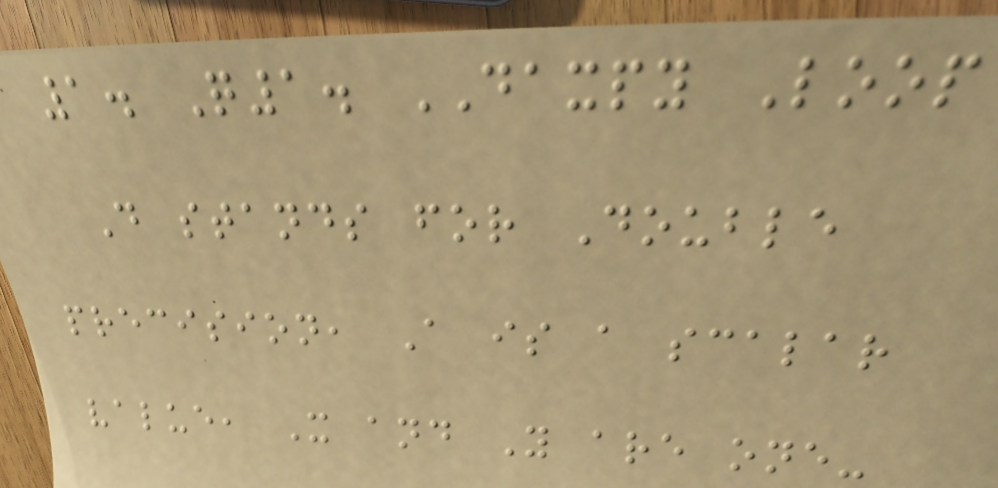1. Q1. DAXPY Loop
D stands for Double
precision, A is a scalar
value, X and Y are one-
